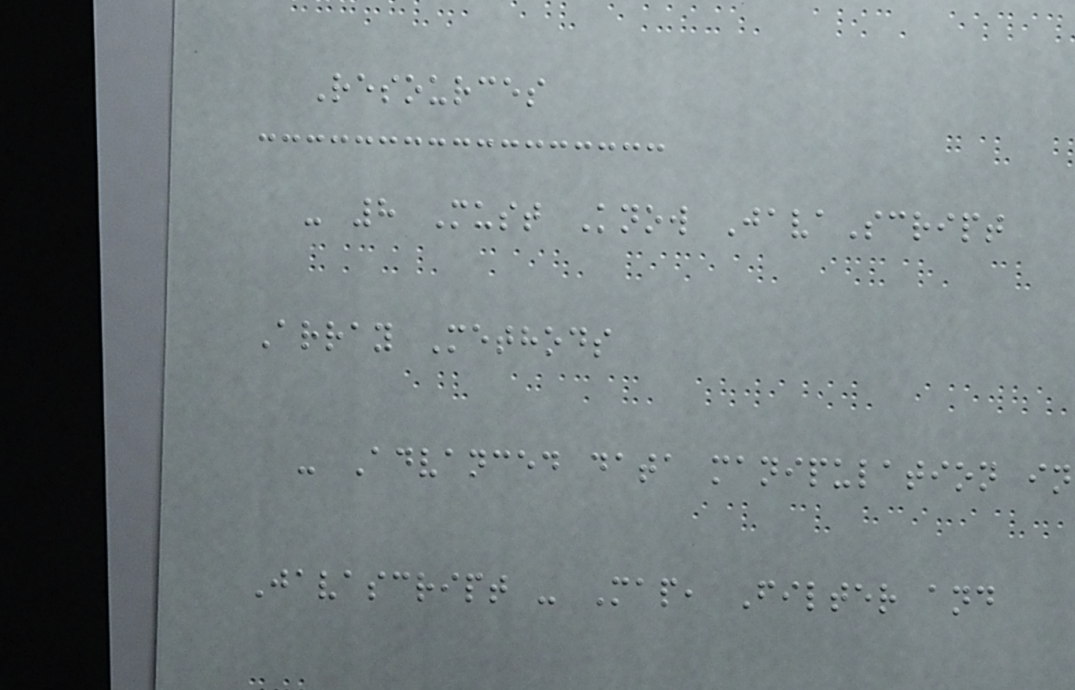Resources
- 8 Must Know JavaScript
Array Methods
- Advanced data manipulation in
Javascript - Map, Filter and
